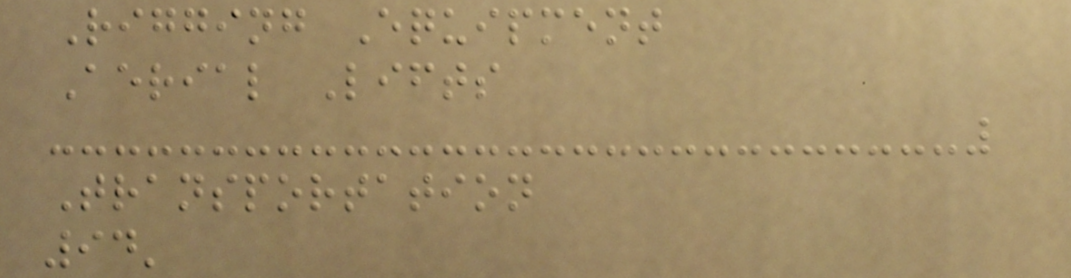Rigging Equipment
Aerial Lifts
Transportation
94'
